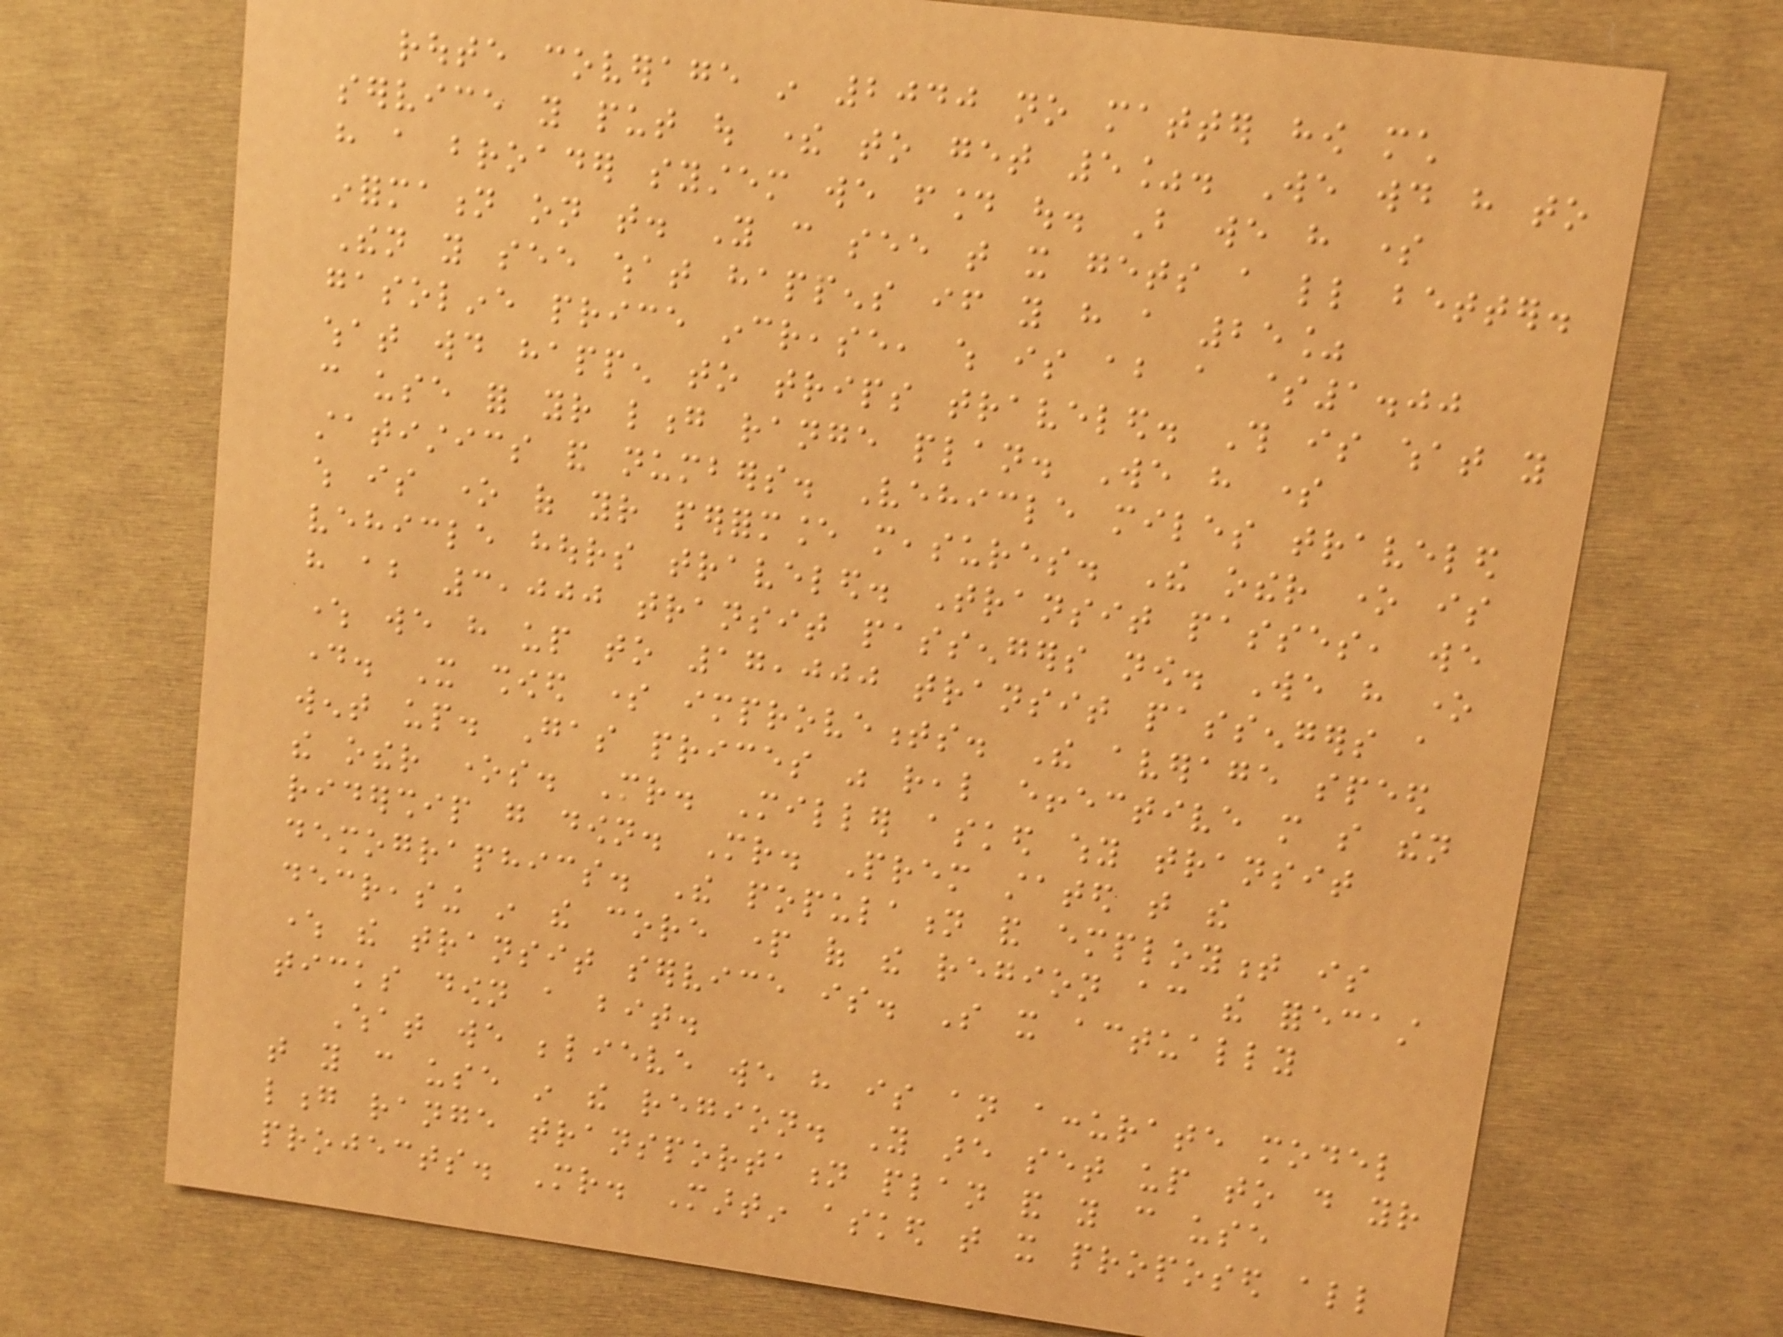route coverage in 2040 no matter how much
service you put out there to get 5%. We would have to
have a broader system we found out. But we have some
information on that. You can see that it gets a little better.
Then you see what happens if you have a 25%
gasoline price increase, which is about a $1.00
what would happen to trips traveled. This is what you
can use for your long range plan. We have some
statistics and numbers. Vehicle miles traveled
which is one of your performance measures. The other one is
vehicle hours traveled. Transit passes, we
have about 3,000 transit passengers now. We have one
where we have up to 17,000 transit passengers a
day. It showed some improvements. The average speed
went up. Gas prices was real effective more so then
the other ones. Mr. Miller asked why transit
ridership go down. Mr. Prem stated that the
demographics. The population and employment is
decreasing in the core part of the region according the forecast
where the transit service is. So it actually
ticks down a bit.
What we believe we have is an accurate model
that you can use in the region. You are set up to do your
long range transportation plan and you can use
projects. Mr. Martin asked that it proposed all
